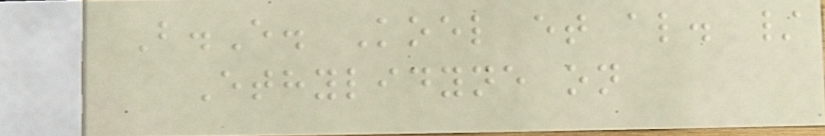B.E. Koel et al. /
Ethylidyne on
